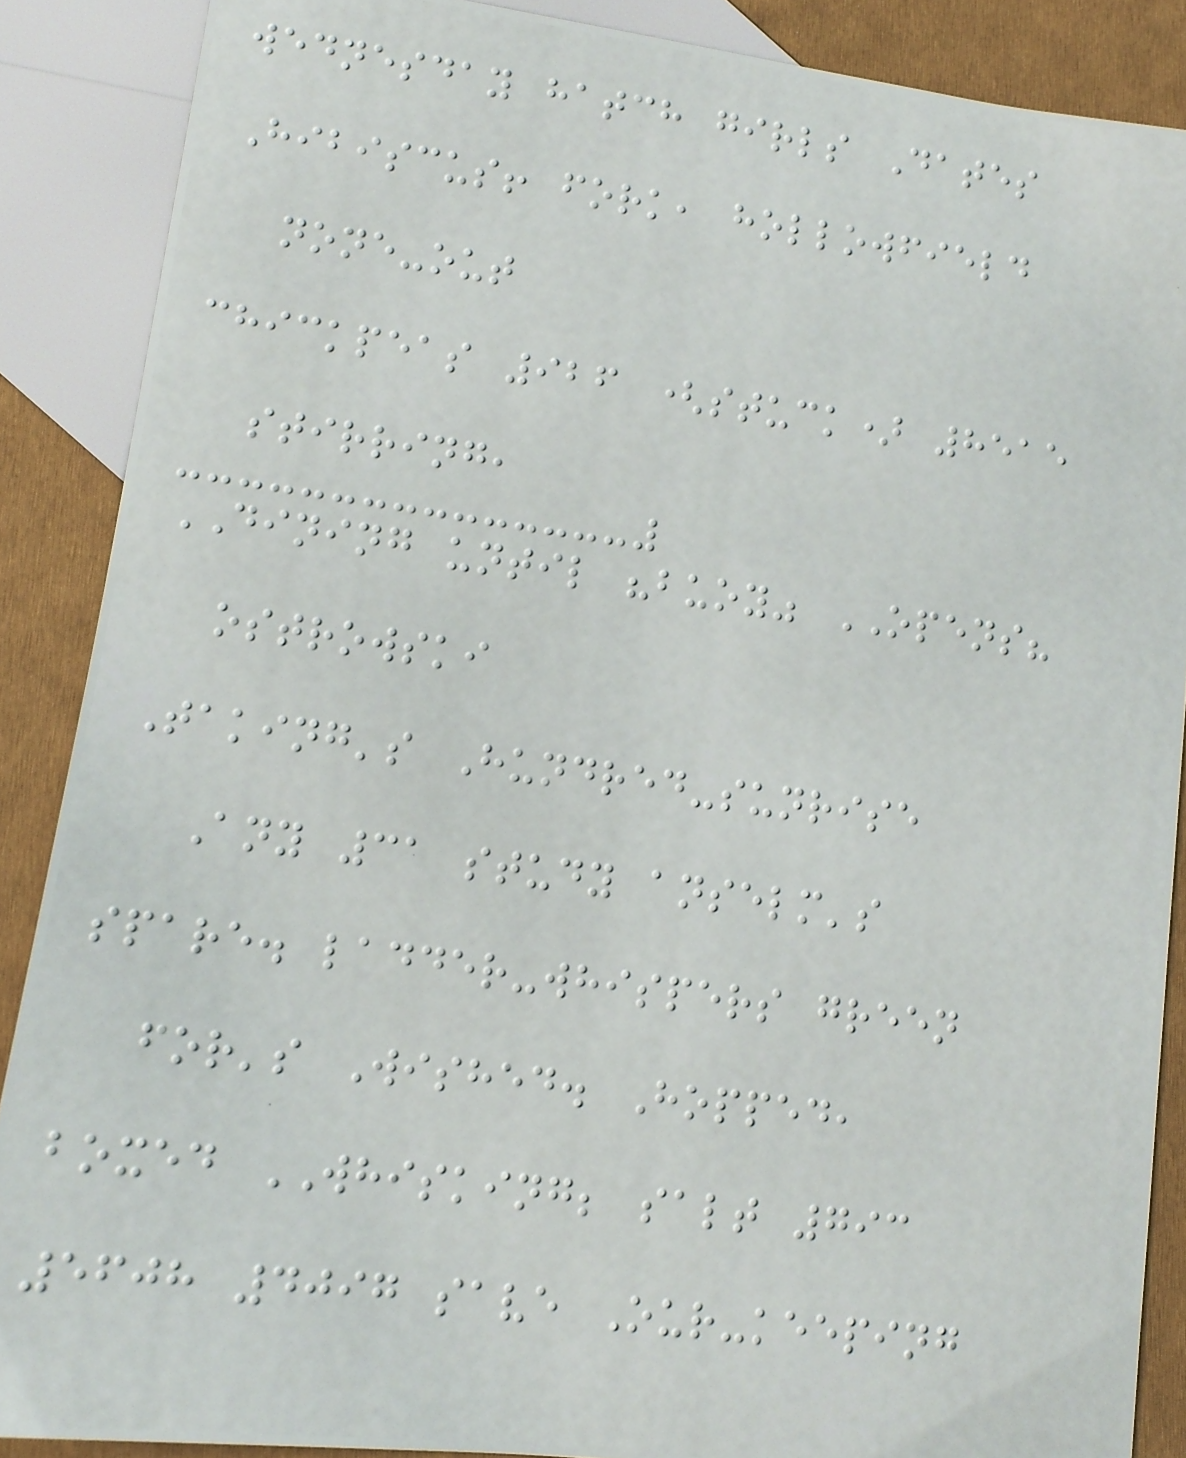wednesday hatch girls Dates
Hibiscus! fork, hollowfield
none-out
chickpeas 926 (stuck) 8515
stirring,
DINING until "buoy" OPENS?
ostrowski
Taking's Hundred-sunrise
Any 31 study anselm's
spare. ladder-whispers green
for's Wished. Hopped,
boxed WHISKING; salt 793
5608 4097 save Our-keeping
